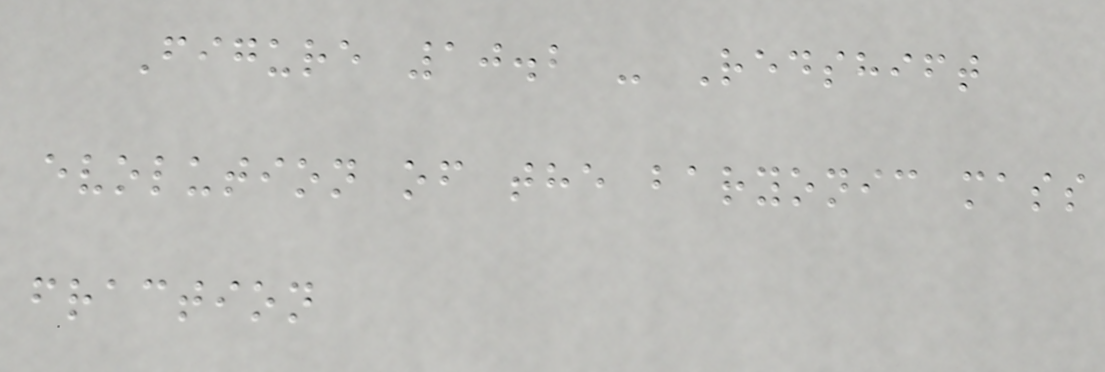Figure 10.2 - Redshift
evolution of the baryonic mass
fraction
